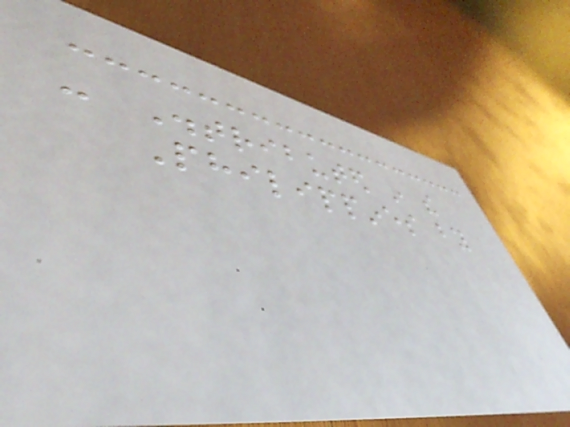- Distributed in the
Philippines by
